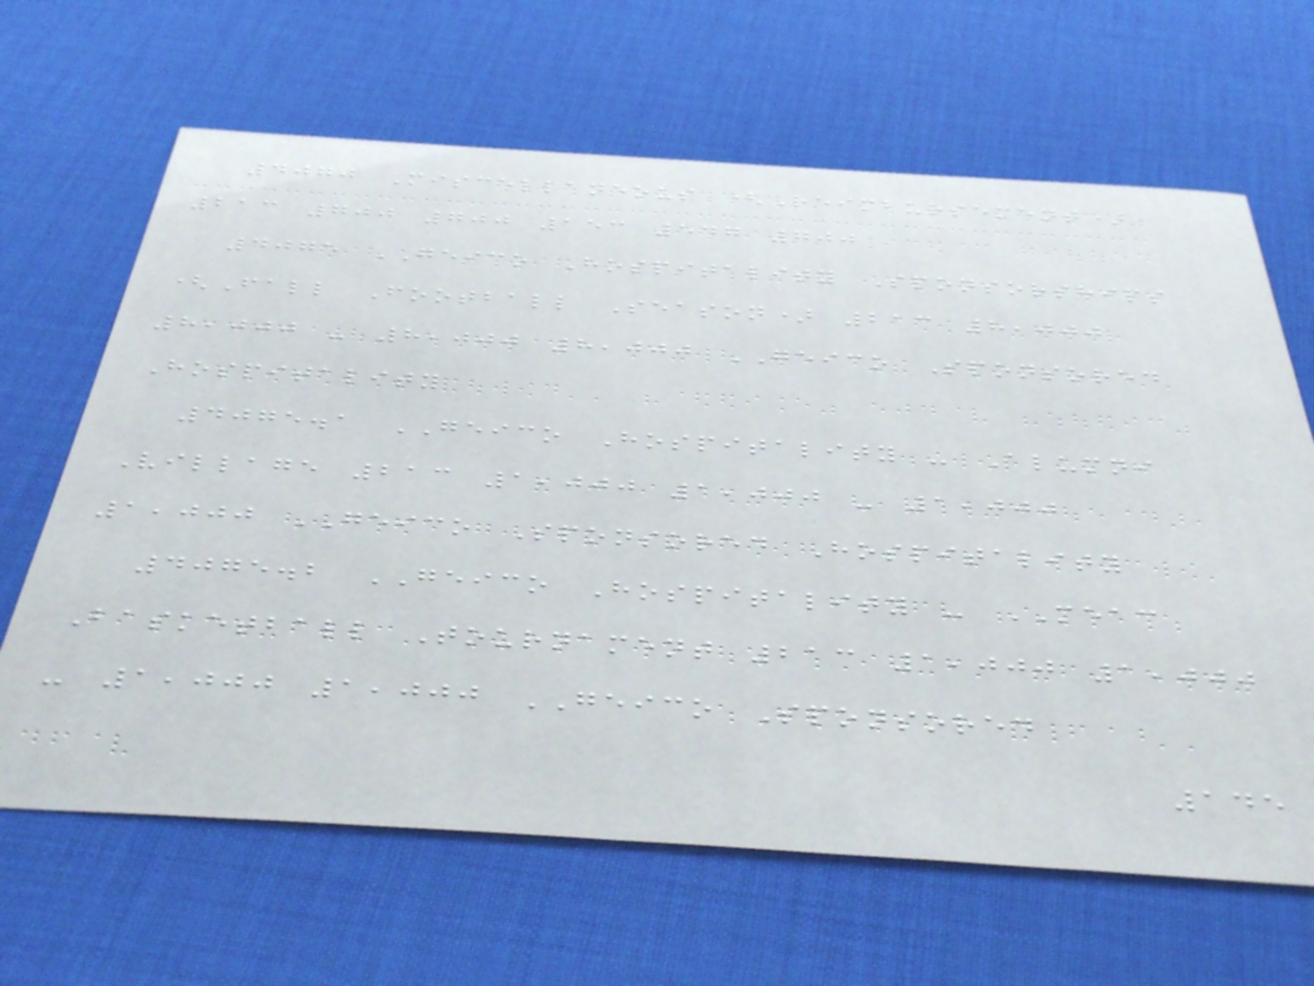4070 Miscellaneous (Reimbursement)
213 700 700 153 547 700
4075 GEICO Hospitality Sponsorships
(Fall Football Season) 213 8,000
8,000 - 8,000 8,000 GEICO Sponsored
Hospitality
4075.1 GEICO Hospitality - Alumni
Village 213 1,000 1,000 - 1,000
1,000 GEICO Sponsored Hospitality
4075.2 GEICO Hospitality - MEAC
Basketball Tournament 213 1,000 1,000
- 1,000 1,000 GEICO Sponsored
145
